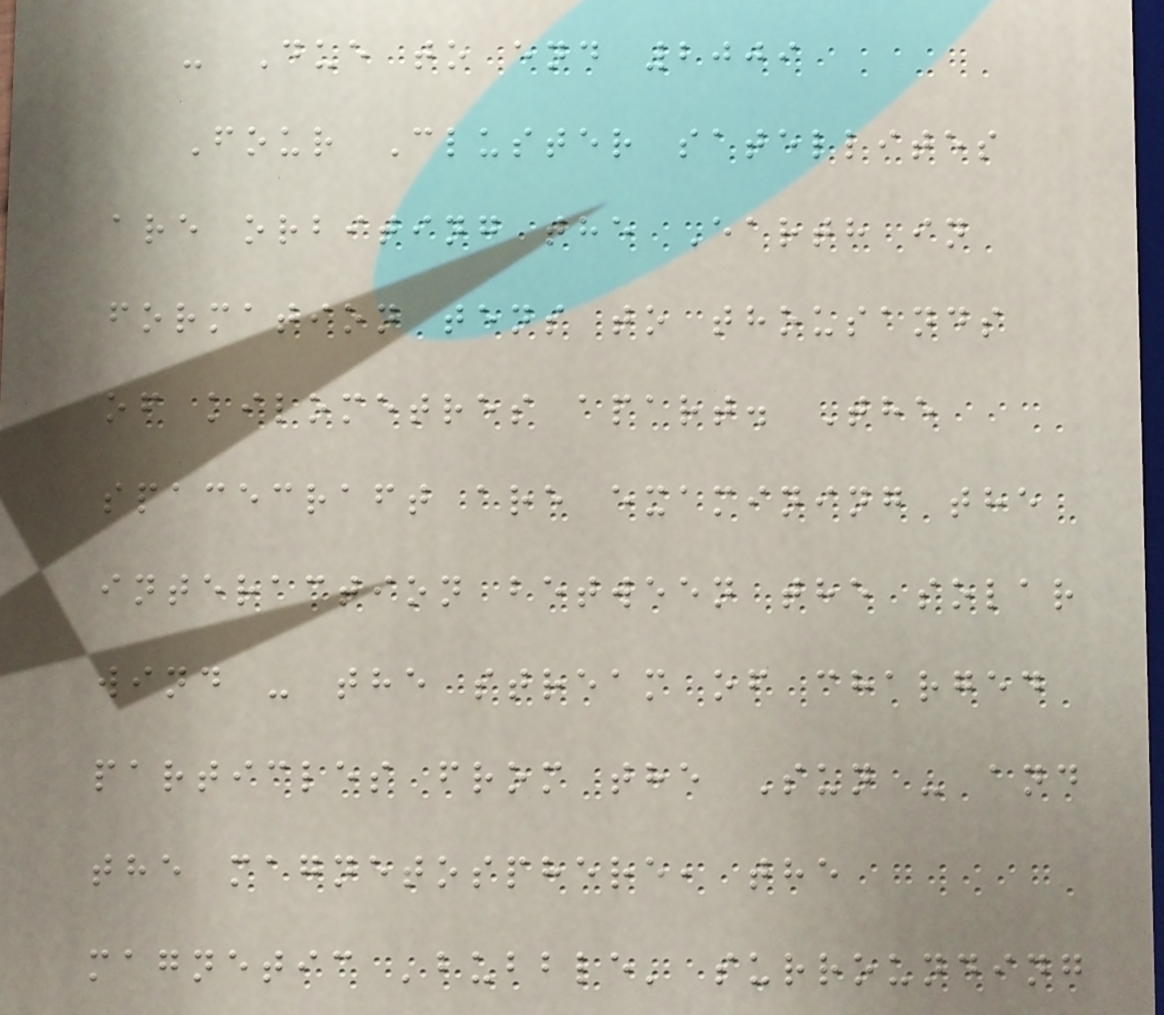- Due to end 2009
Four Cluster satellites
are orbiting the Earth in
formation tens to thousands
of kilometres apart. The
spacecraft are examining the
interaction between the solar
wind - the stream of charged
particles from the Sun - and
the magnetosphere, the
magnetic 'bubble' surrounding
